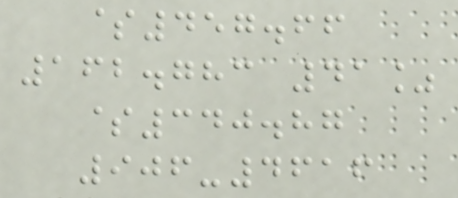$457.66
162.783 41%
$340.87
906-4616
